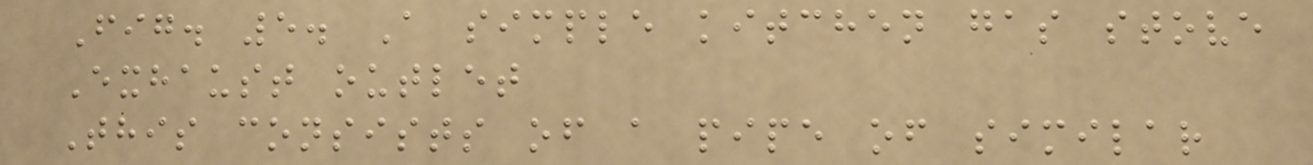Fig. 5. A simple kitchen gas stove
Exhaust outlet
This consists of a pipe of similar
